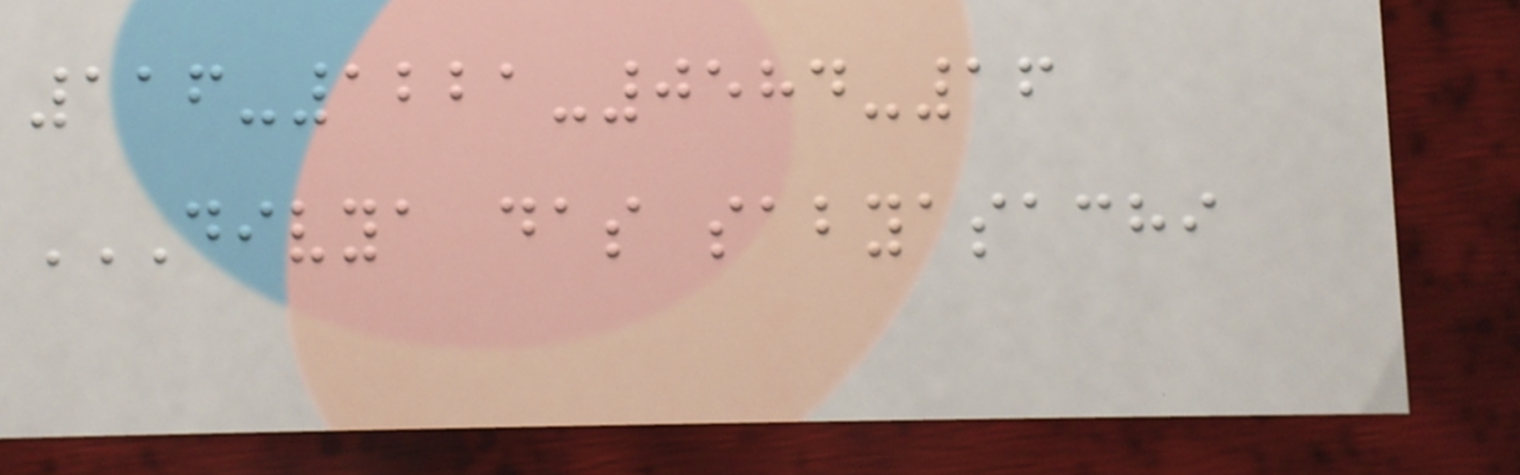116-1221-0584-16
DIVYA DAS SABYASACHI
